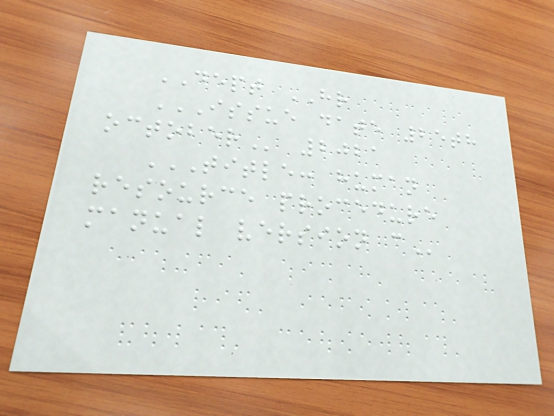DEPT HR
ISSUE DATE 25TH
OCTOBER 2021
TITLE: HUMAN
RESOURCE PROCEDURE
MANUAL VERSION C
